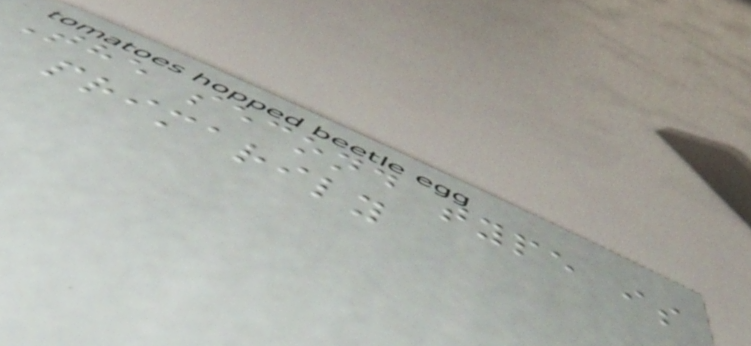The second type is
primarily
